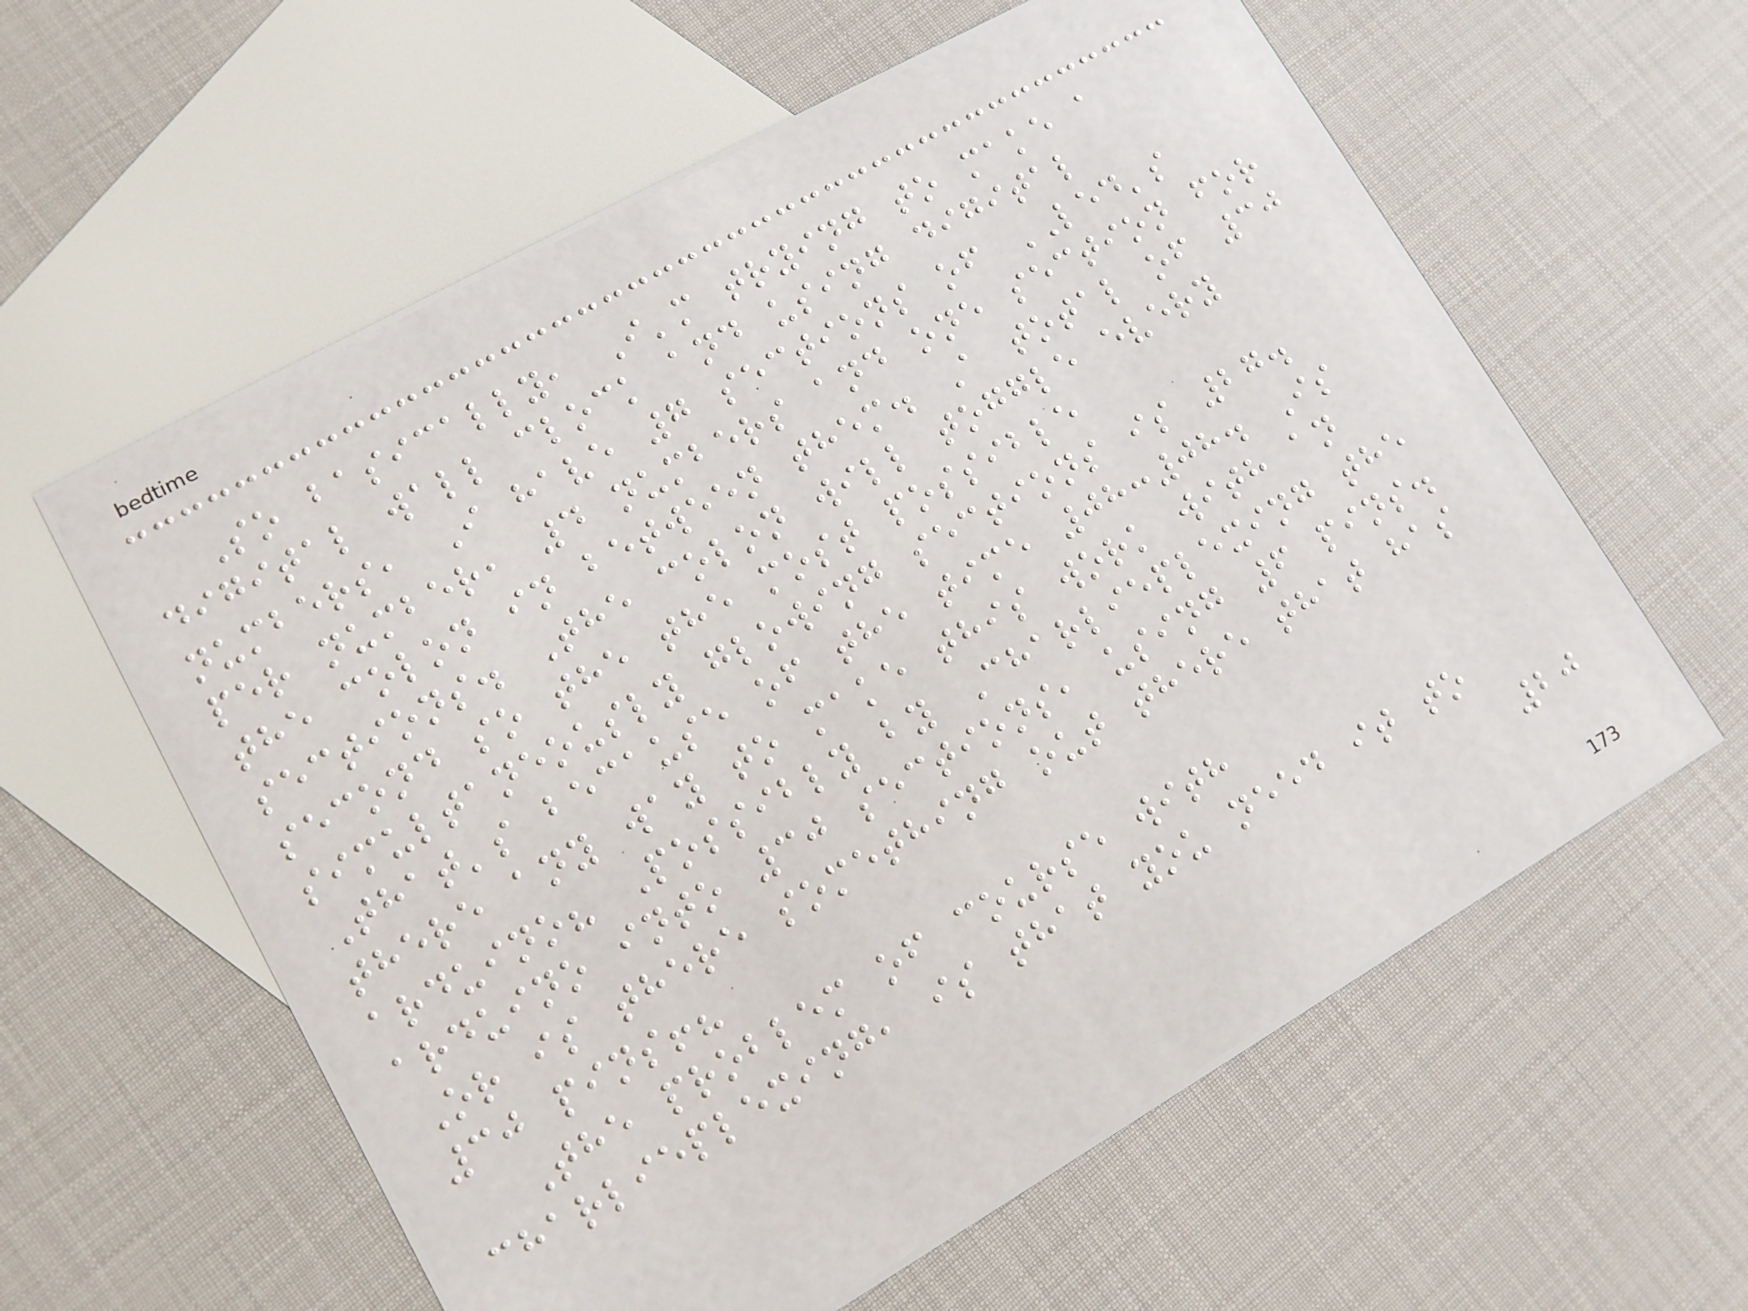So basically, I'm trying to make a
digital wall clock and using digital
numbers, I have 7 sections of LED's
per number, 4 numbers and one section for
the colon in between them. A total of 30
sections. The colon will toggle every
second so the the most possible
simultaneously glowing sections is 27.
That's because of the time 08:08. Is
there any way to make this work with an
arduino? Possibly by Charlieplexing the
arduino into 30 sections, using 6 pins.
Or is there something out there that has
30 pins!?
The problem of course with
charlieplexing, is that you need it to
20
